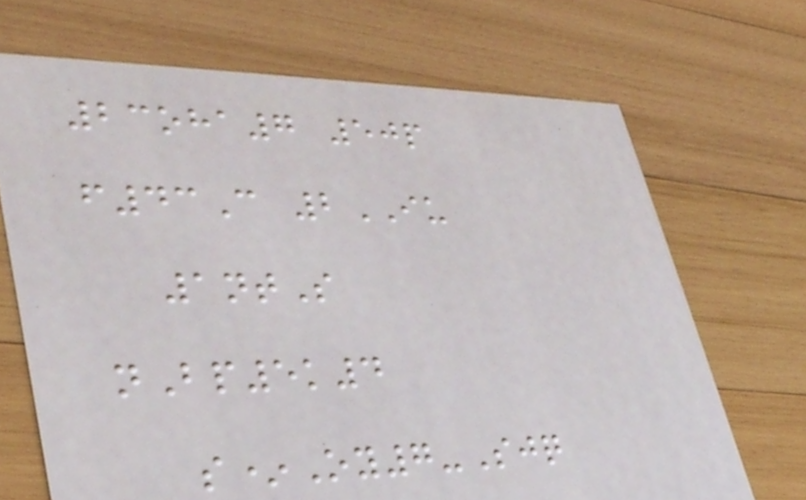23oha7 50p
f43C 2IU
1ntS
nBp5k4
s*Oy7-Sjq
